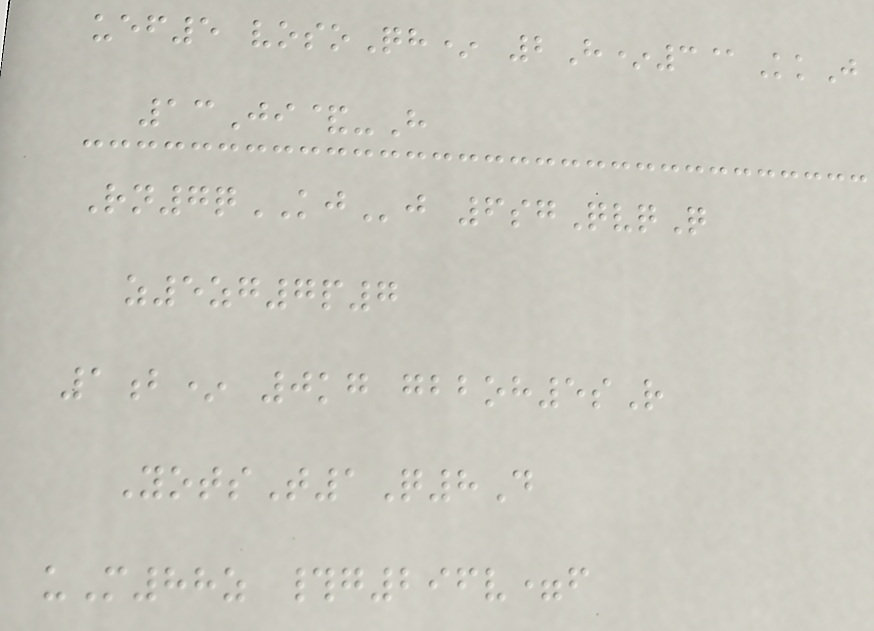uef5 vosoQh* 2H*3@KkJ
13Ji&-H
Rn7qKJj 6sgQvqQ
z5zg7p7
1b* 0kg gbboh5sR
YotsT1Q8D
uM88z #g296v=f
